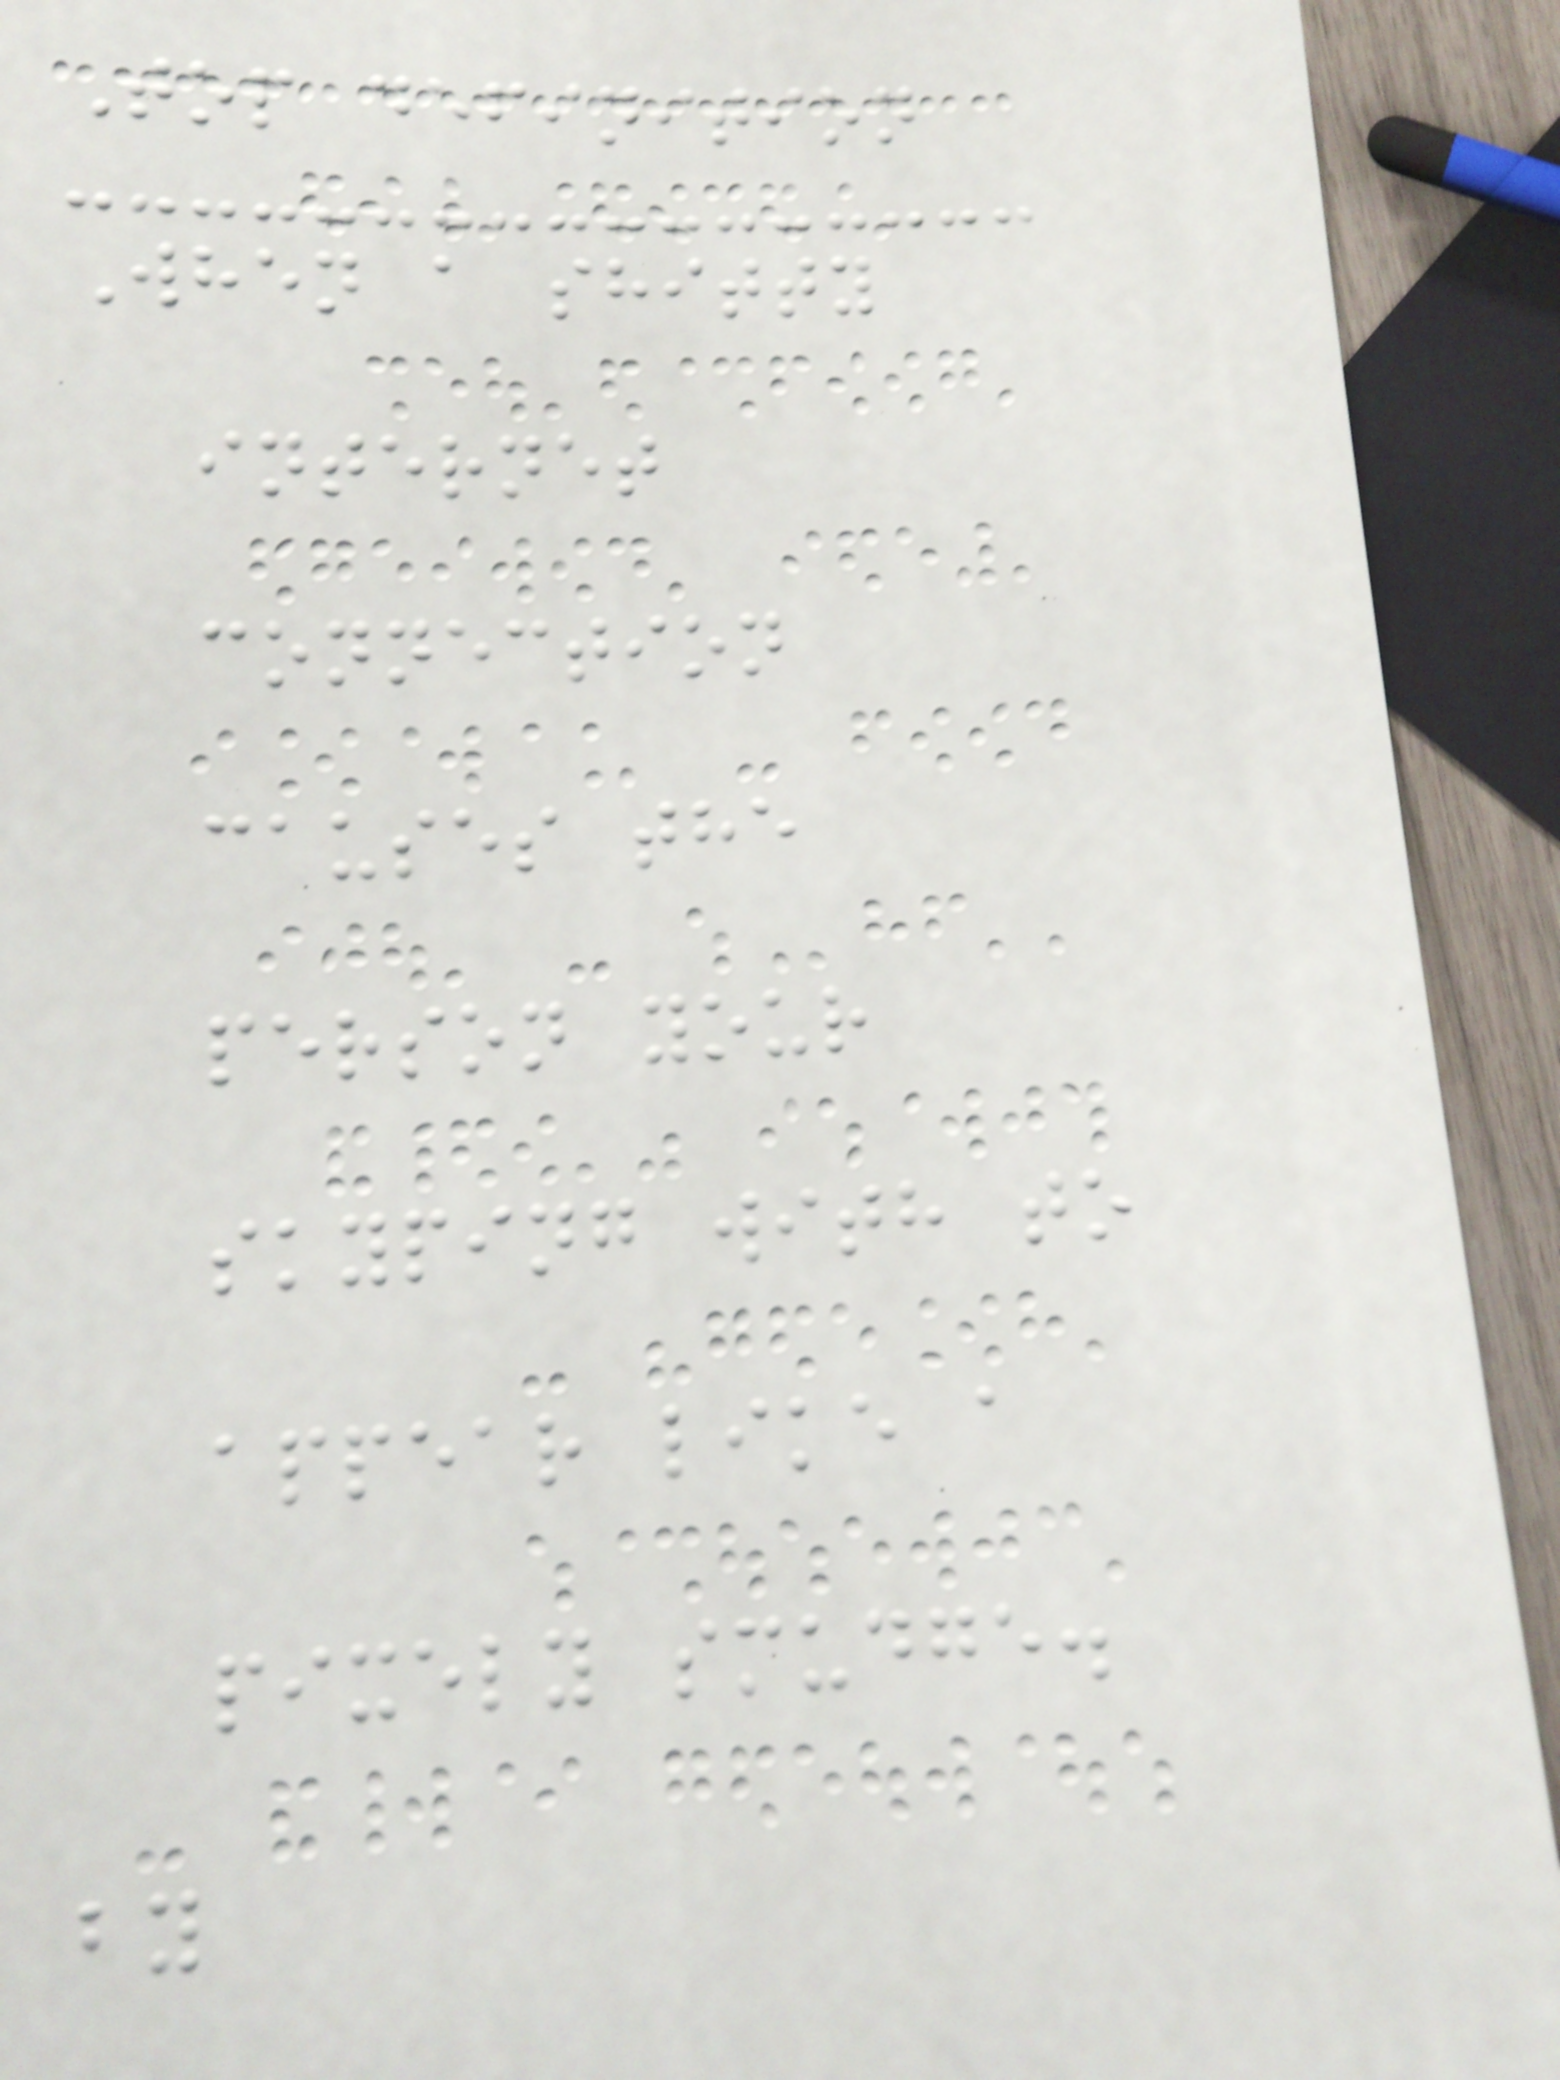Top definition
When a shitty
internet
connection
causes the
person your
skyping with to
appear like a
pixely smudge.
by
